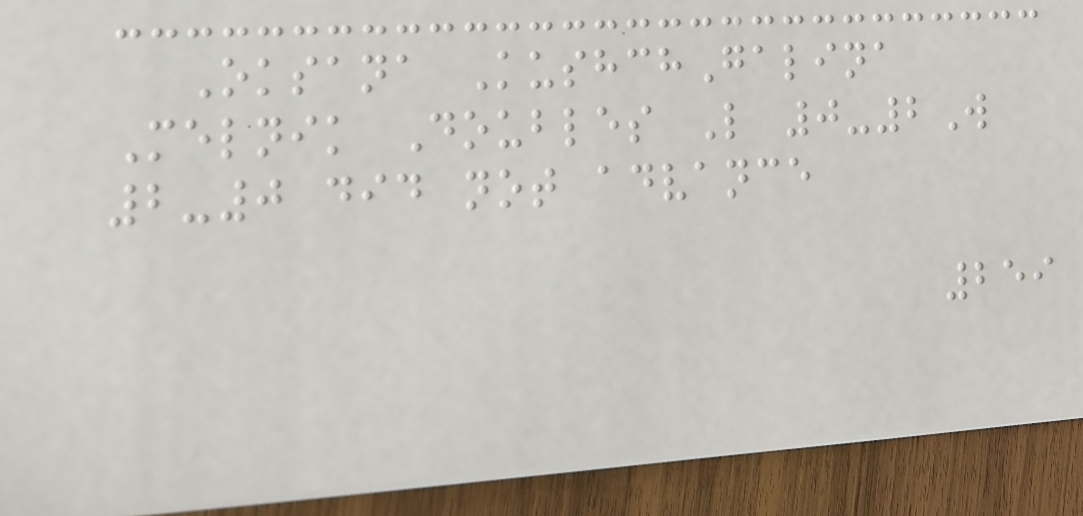Oksana KushchGalina
Melnik Doubles L 0-2W
2-0 did not advance
259
